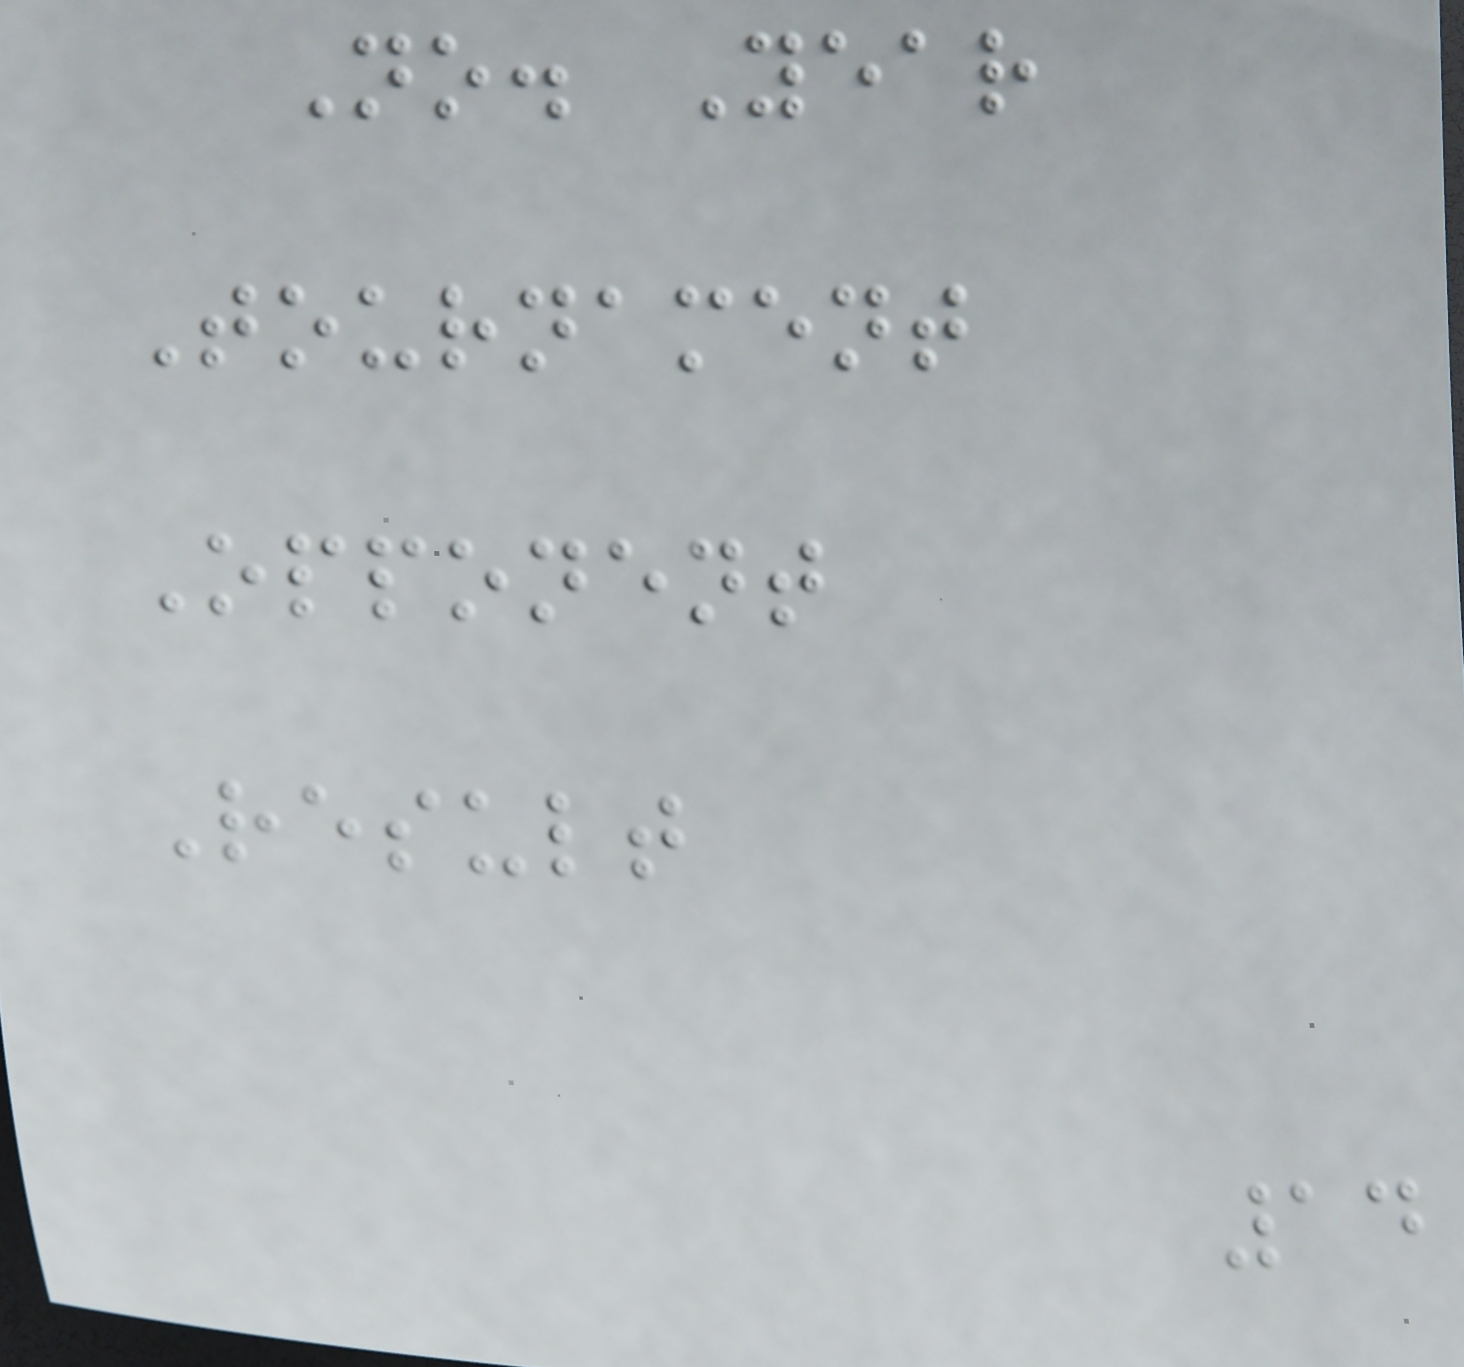No. Year
Tournament
Opponent
Result
14
